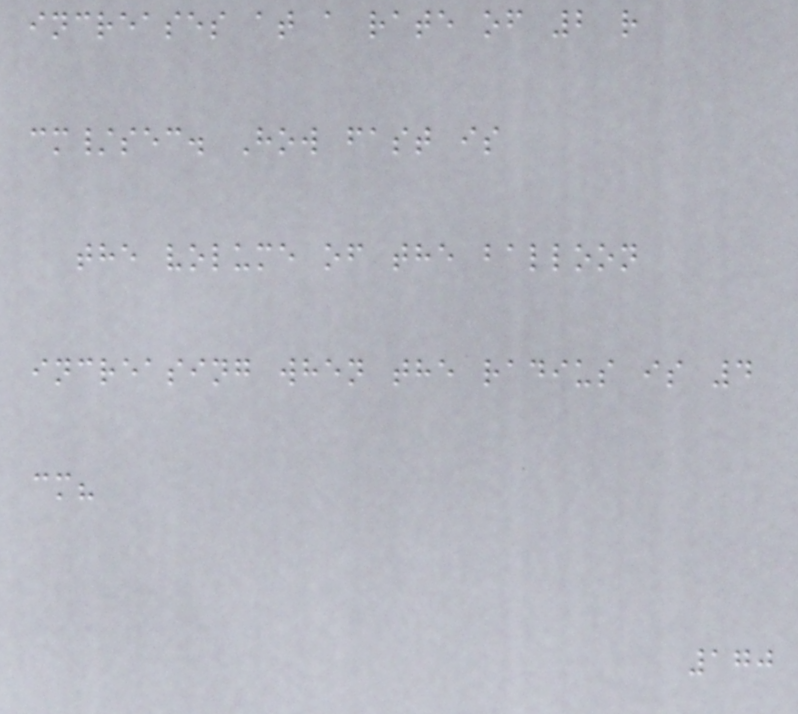increases at a rate of 2 r
cm/sec. How fast is
the volume of the balloon
increasing when the radius is 4
cm?
170
